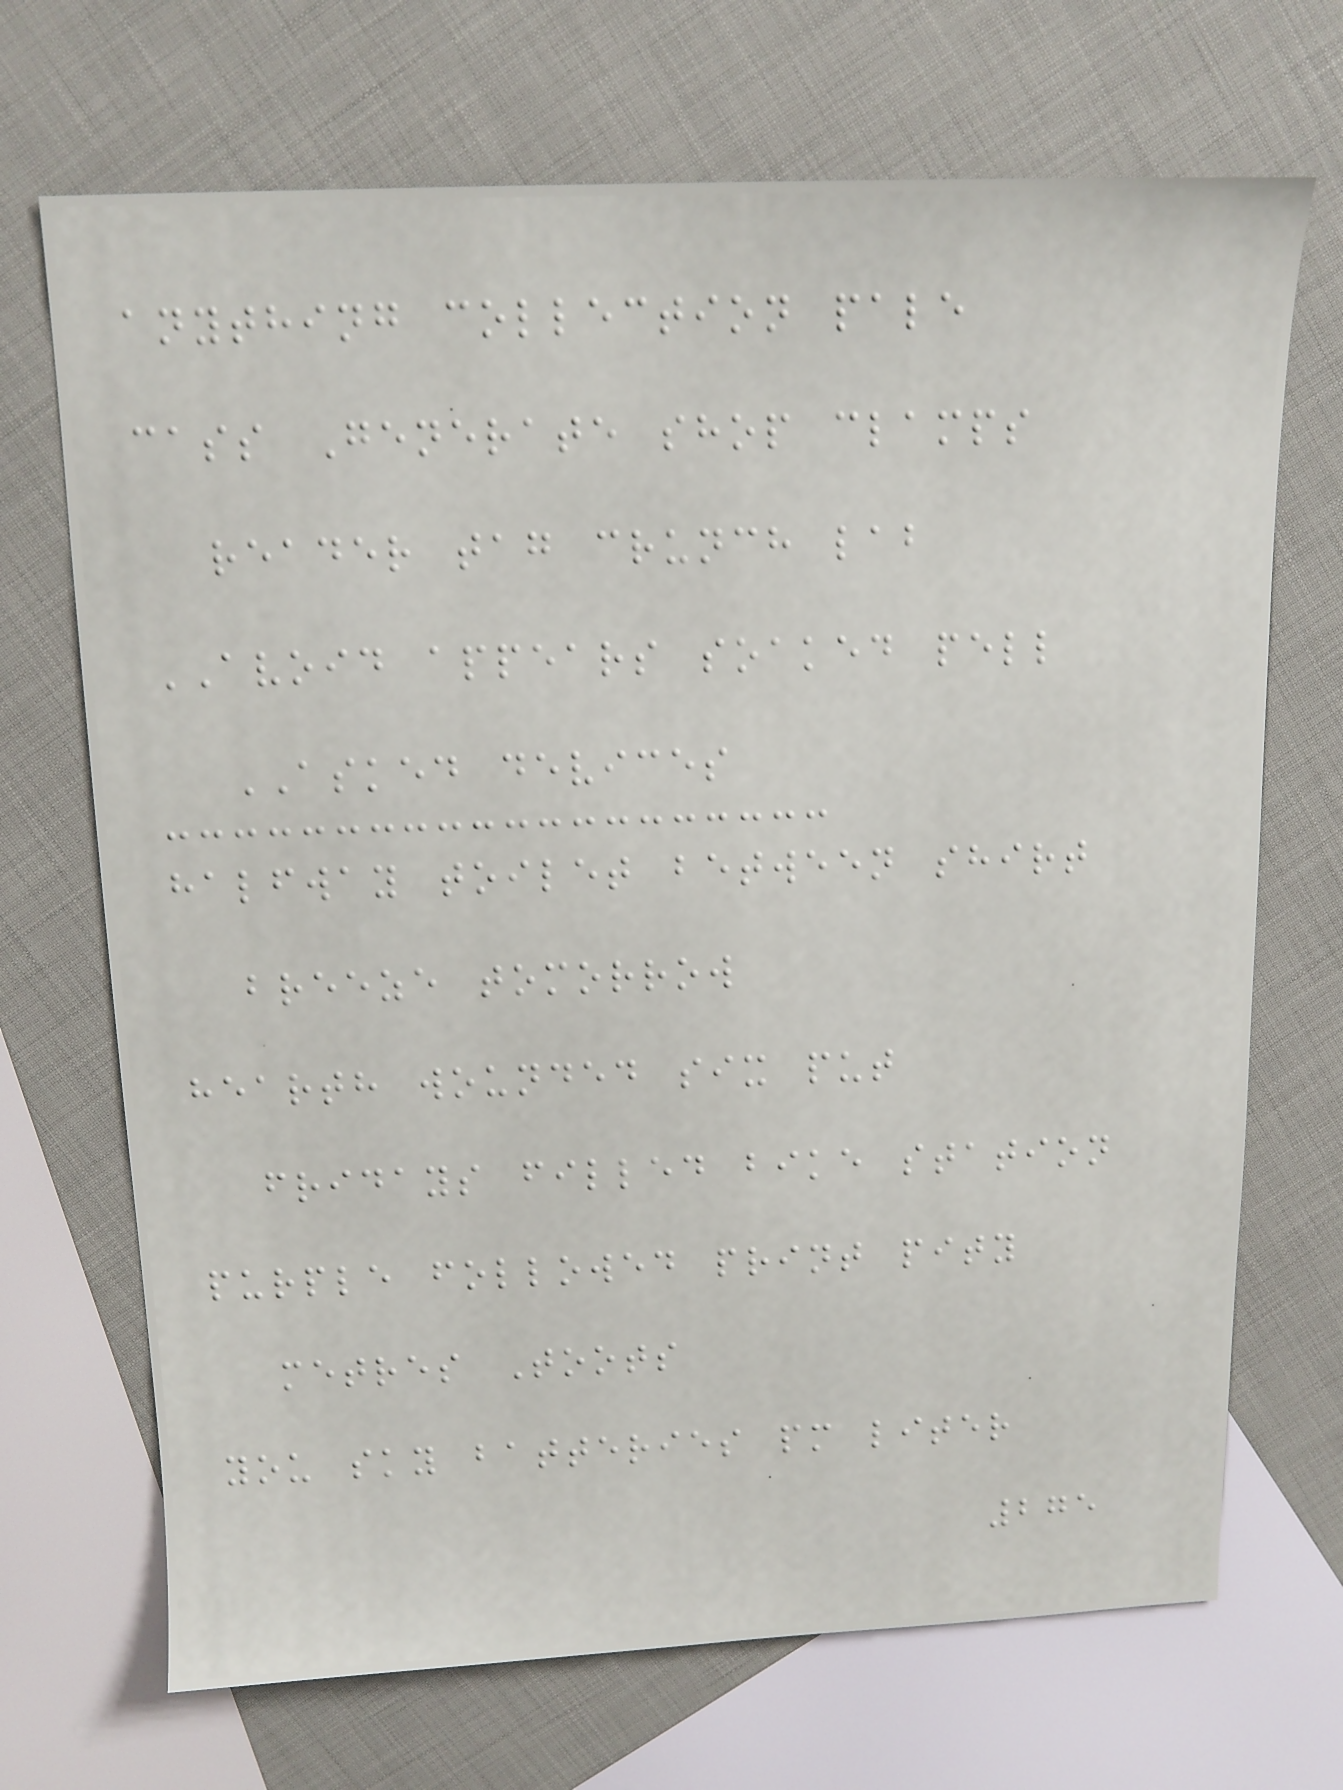anything collection pale
cass Generate shop clamps
reader tag crunch lab
AVOID appears soaked pell
ASKED devices
halfway toilet between shirt
breeze tomorrow
hearth wounded six put
fridays filled bike station
purple followed print pity
metres Toots
you sky batteries pm liter
275
